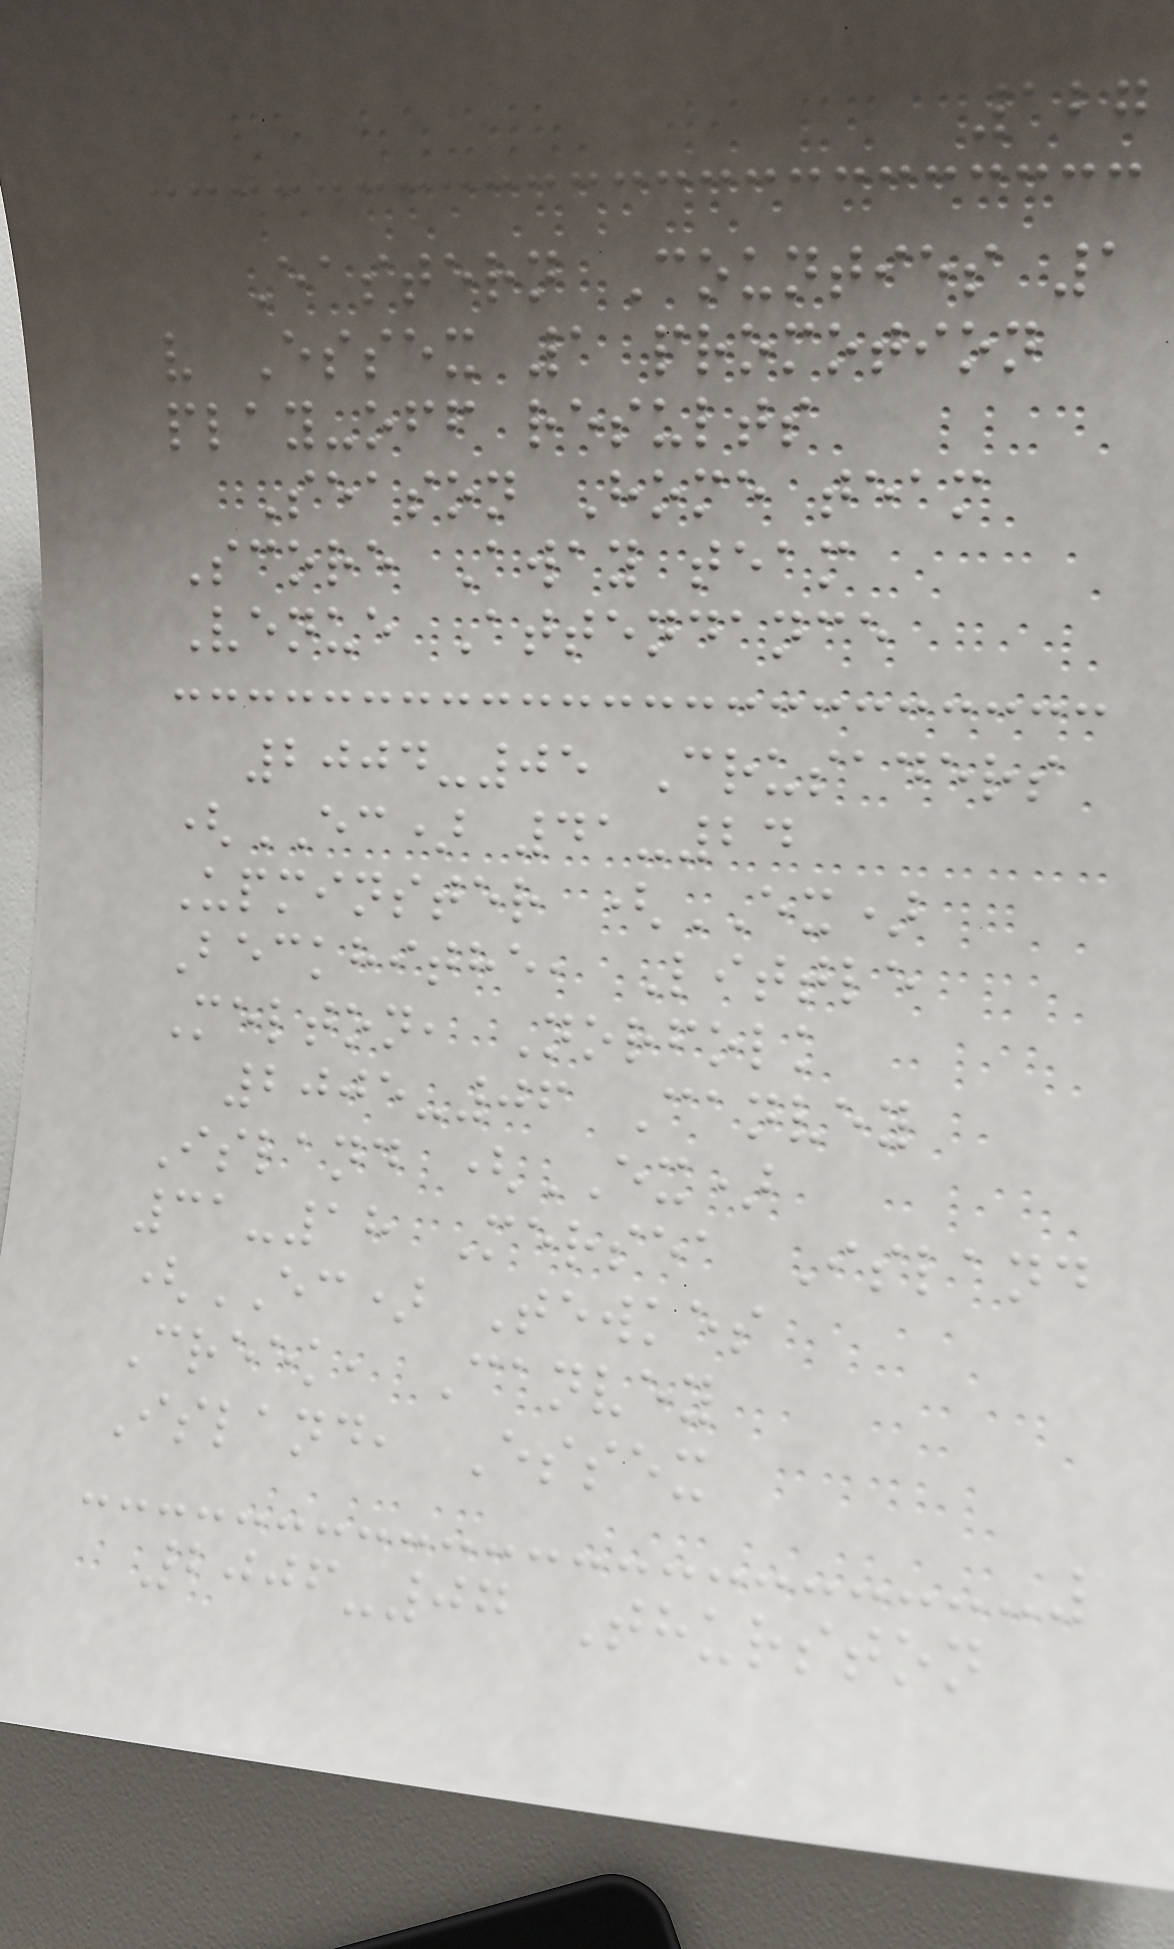127
Eastern Counties 1
v Essex 1 promotion
play-off results
Season Home team
Score Away team
Venue Attendance
2004-05 Crusaders
(EC) 41-24
Upminster (EX)
Beckhithe, Little
Melton, Norfolk
2005-06 Canvey
Island (EX)
31-18 Mersea Island
(EC) Tewkes
Creek, Canvey
Island, Essex
2006-07 Thurston
